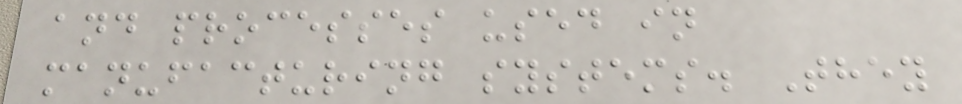and processes used in
manufacturing systems. They
